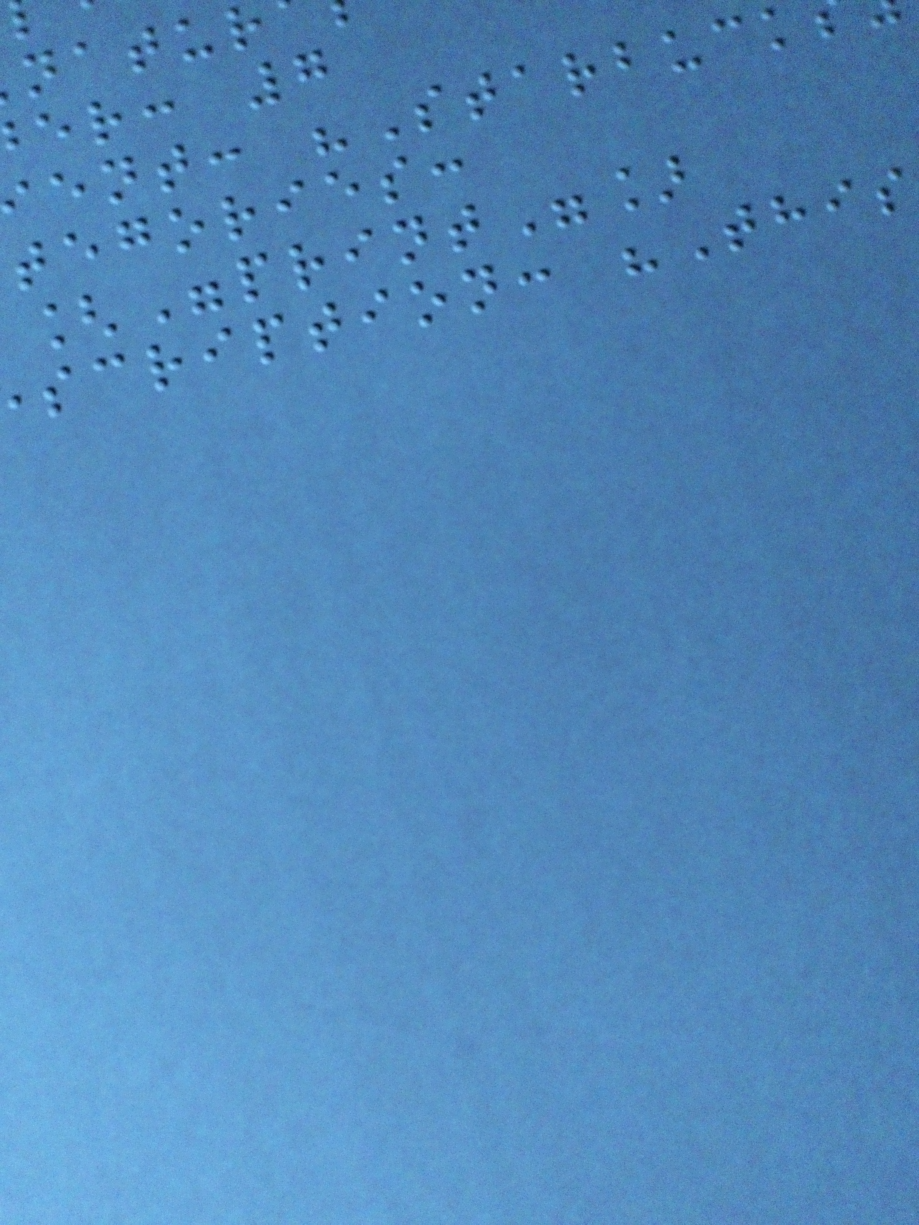er: 7
ent: "Starbuck
tegories:
["print"]
scription: "This
